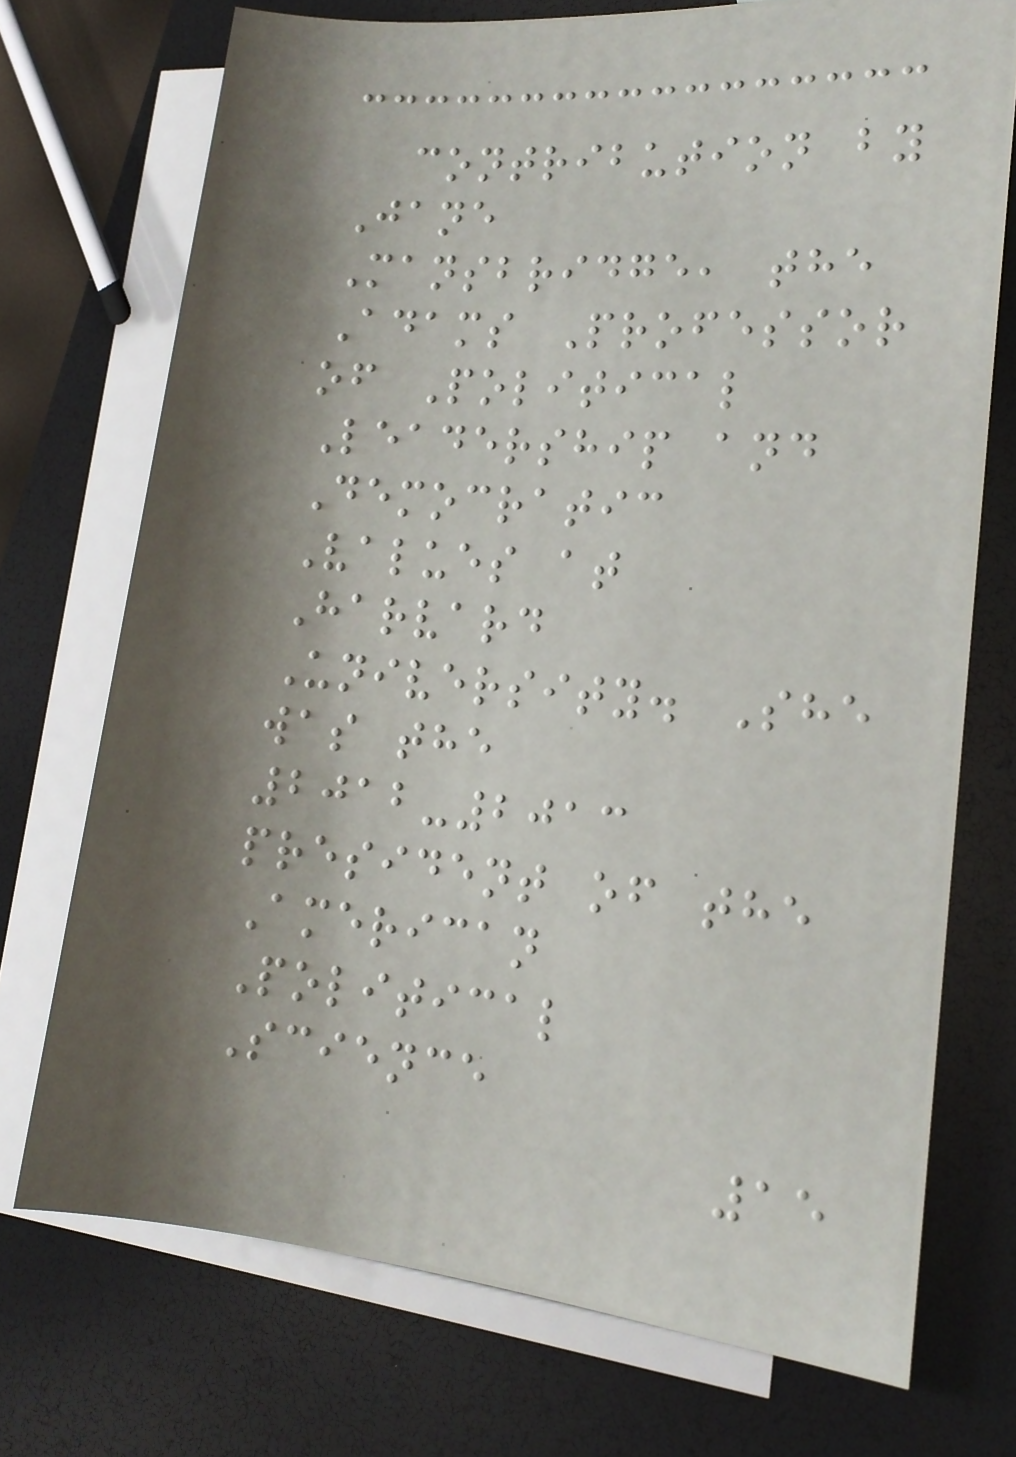contribution by
Jane
Mansbridge, the
Adams Professor
of Political
Leadership and
Democratic
Values at
Harvard
University. She
was the
2012-2013
president of the
American
Political
Science
15
